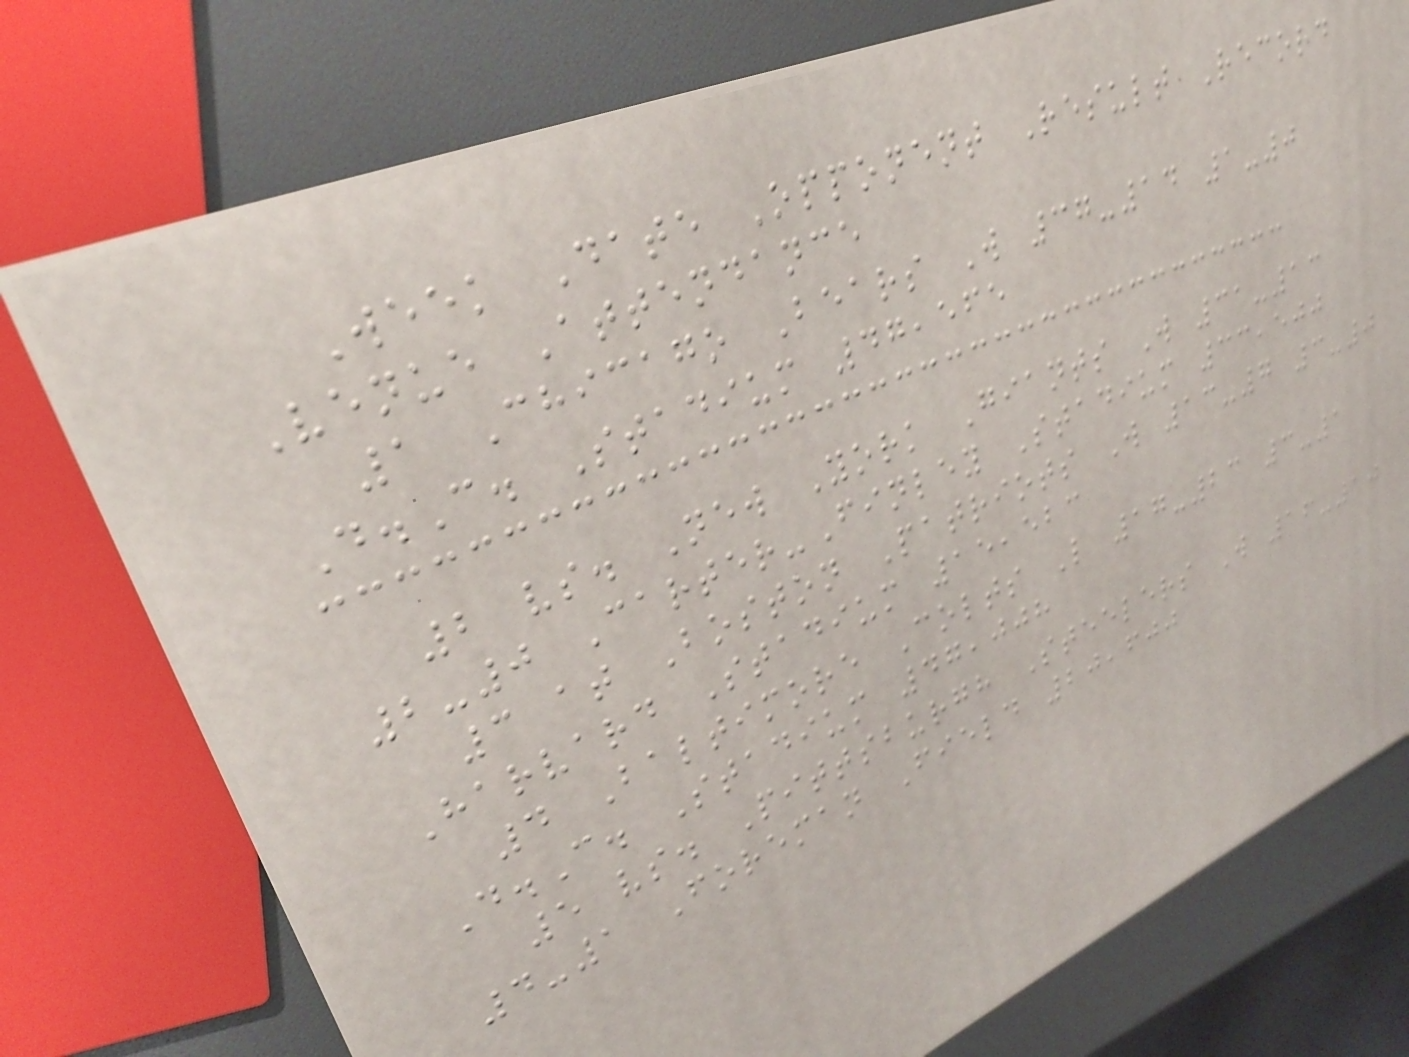Week Date Opponent Result Record
Venue Attendance
1 Chicago Bears W 37-14 1-0
D.C. Stadium 47,565
2 vs. New York Giants W 31-13
2-0 Carter-Finley Stadium 33,500
3 at Boston Patriots W 13-7 3-0
Harvard Stadium 15,523
4 Baltimore Colts L 17-23 3-1
D.C. Stadium 47,008
5 vs. Pittsburgh Steelers W 16-10
4-1 Foreman Field 20,600
